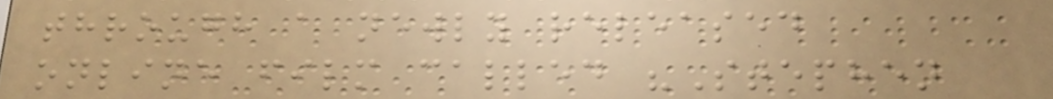through a newly released
online film called "Stephen
